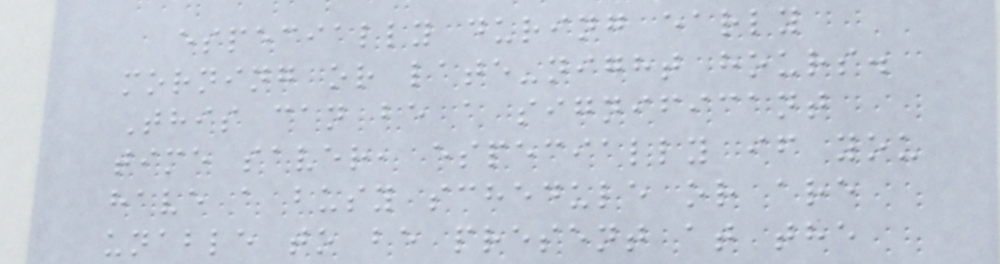especially during early
morning or late-night hours.
This can be a significant
time saver, especially if you
have a busy schedule or are
unable to be present at the
